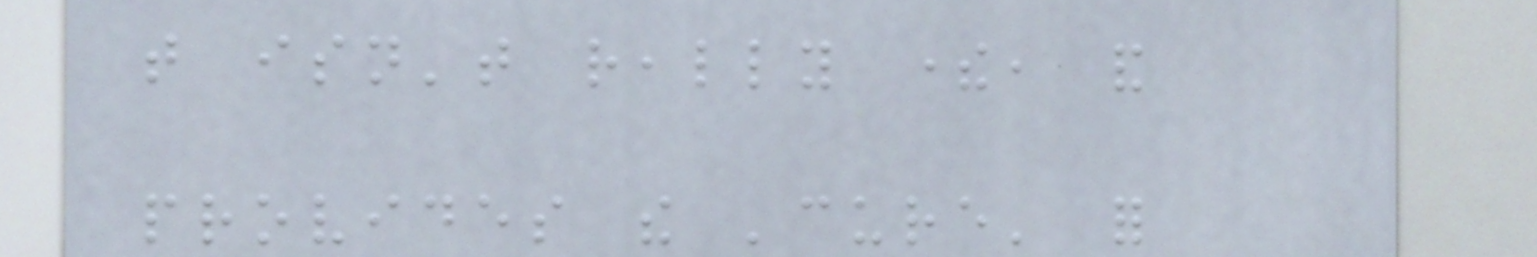that isn't really there, and
provides the 'cure' for
